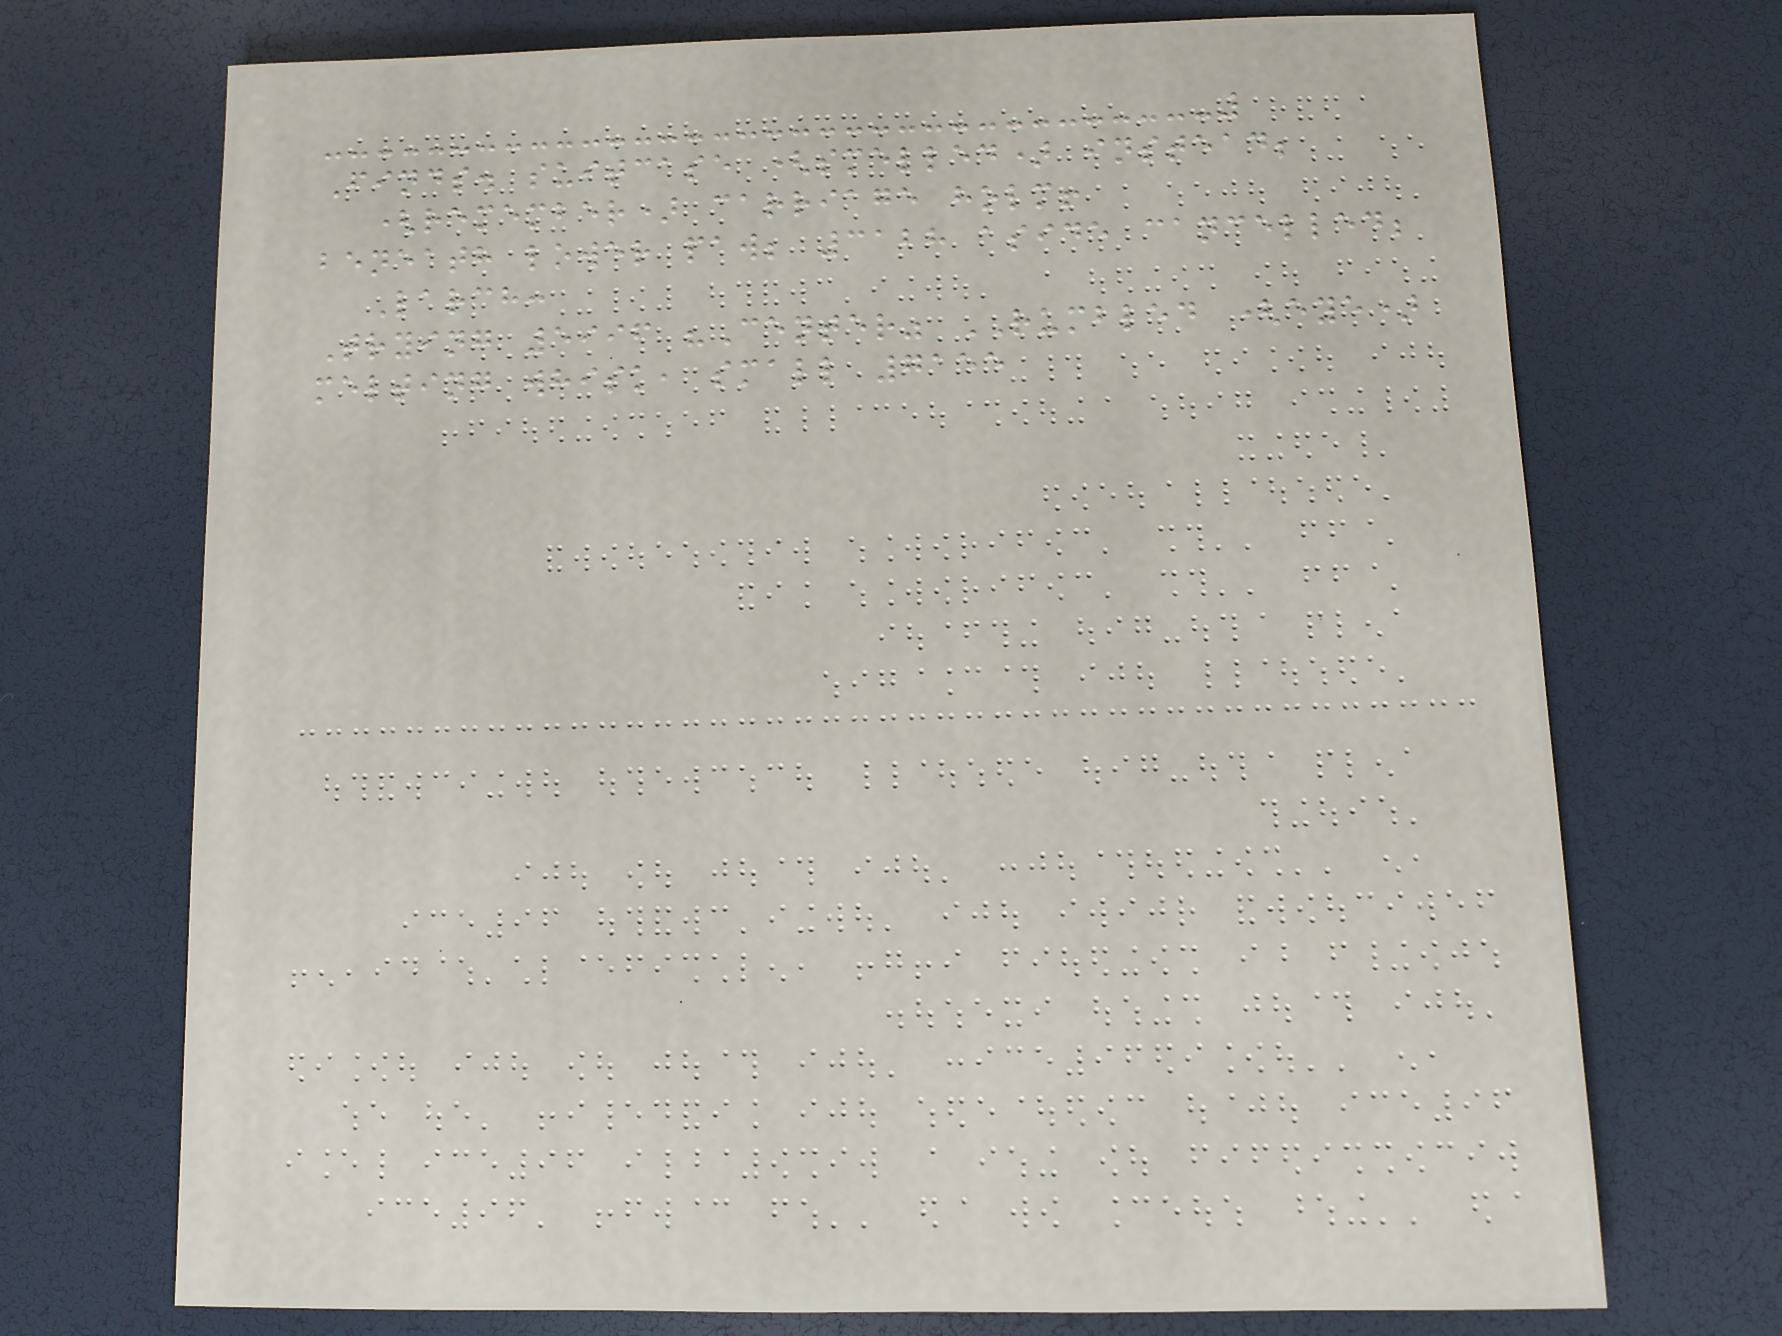Finds. suitcase (smelled) instead;
(remember) carriage holm!
beneath lower paw; 3128 aside cancelled;
Larch:
Trying 5996 "Center" RUMBLED (eye)
melting whisk, small 7155
